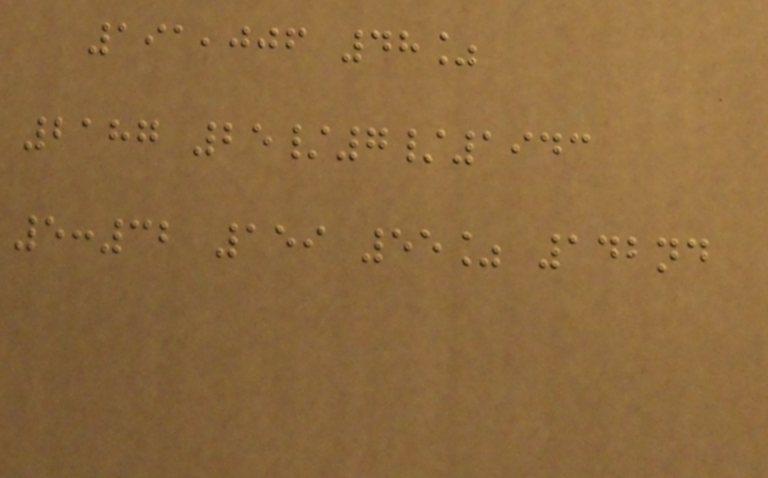191,006 48%
2187 25/7/1943
5:32 159 55% 142nd
